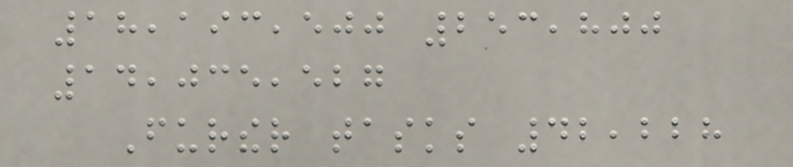18,193,500 253,800
14,035,527
Further tasks 42,228
